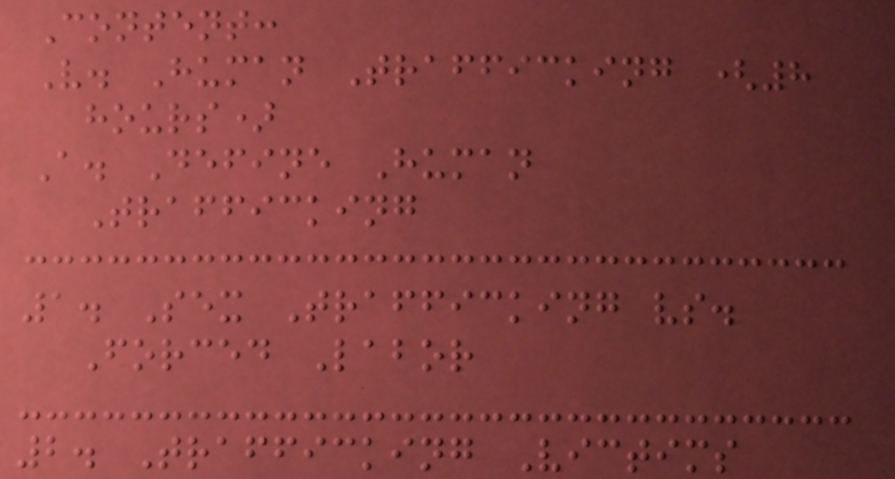Content:
V. Human Trafficking (8
hours)
A. Define Human
Trafficking
1. Sex Trafficking vs.
Forced Labor
2. Trafficking Victims
